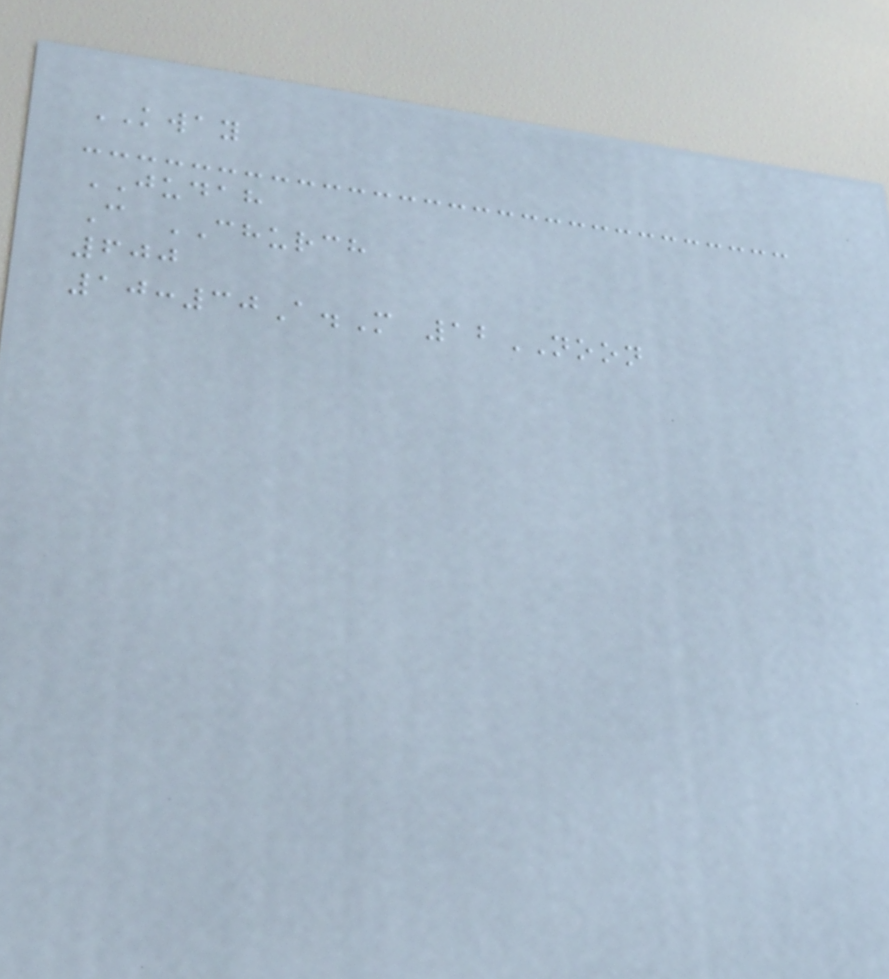KWAY
JUDAH
C CHURCH
600
10:30A.M 12NOON
